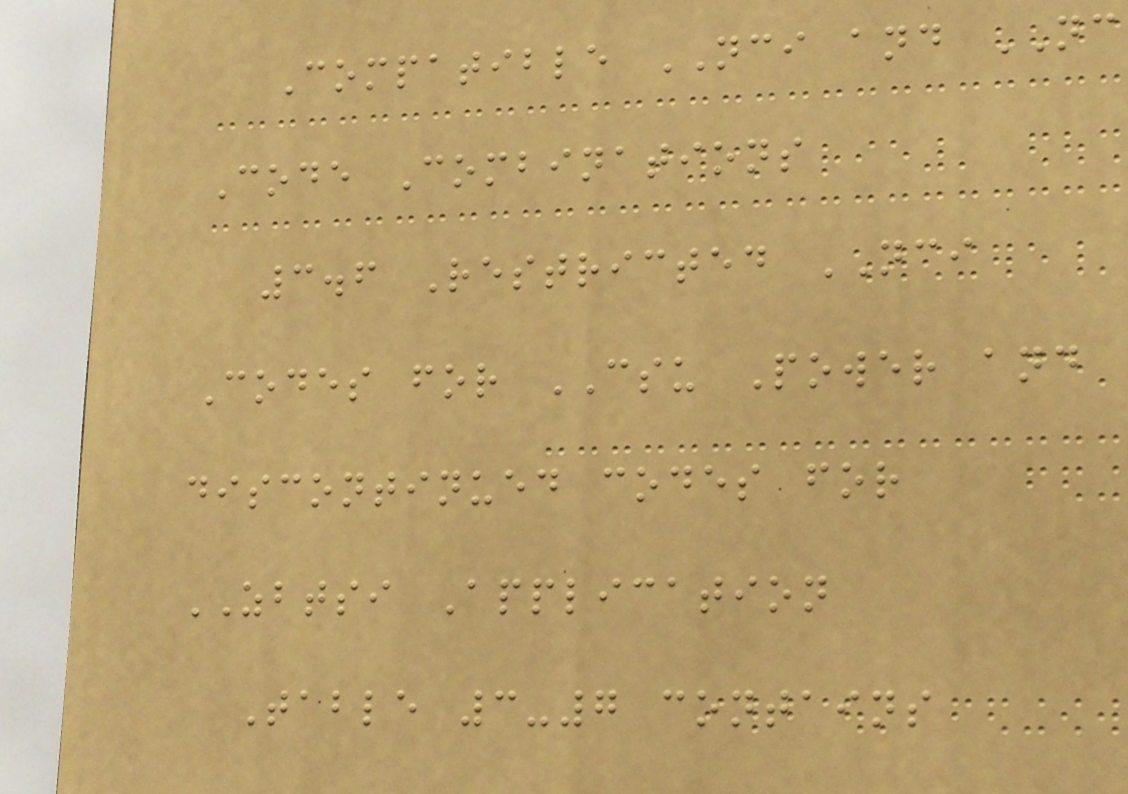Compatible NCI and NC
Code Combinations
3.6 Restricted NCI
Codes for CSU Power and
discontinued codes for
ZBTSI Application
Table 3-7 contains
